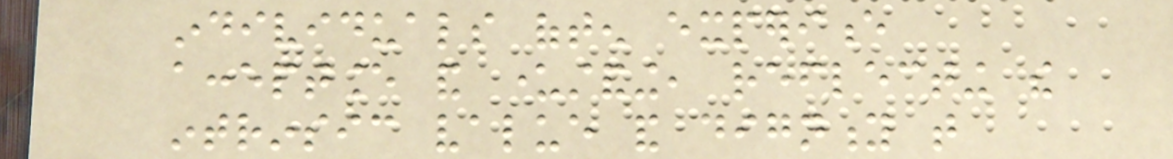individuals often experience
acceptance and understanding, reflecting the
intrinsic value and dignity that
